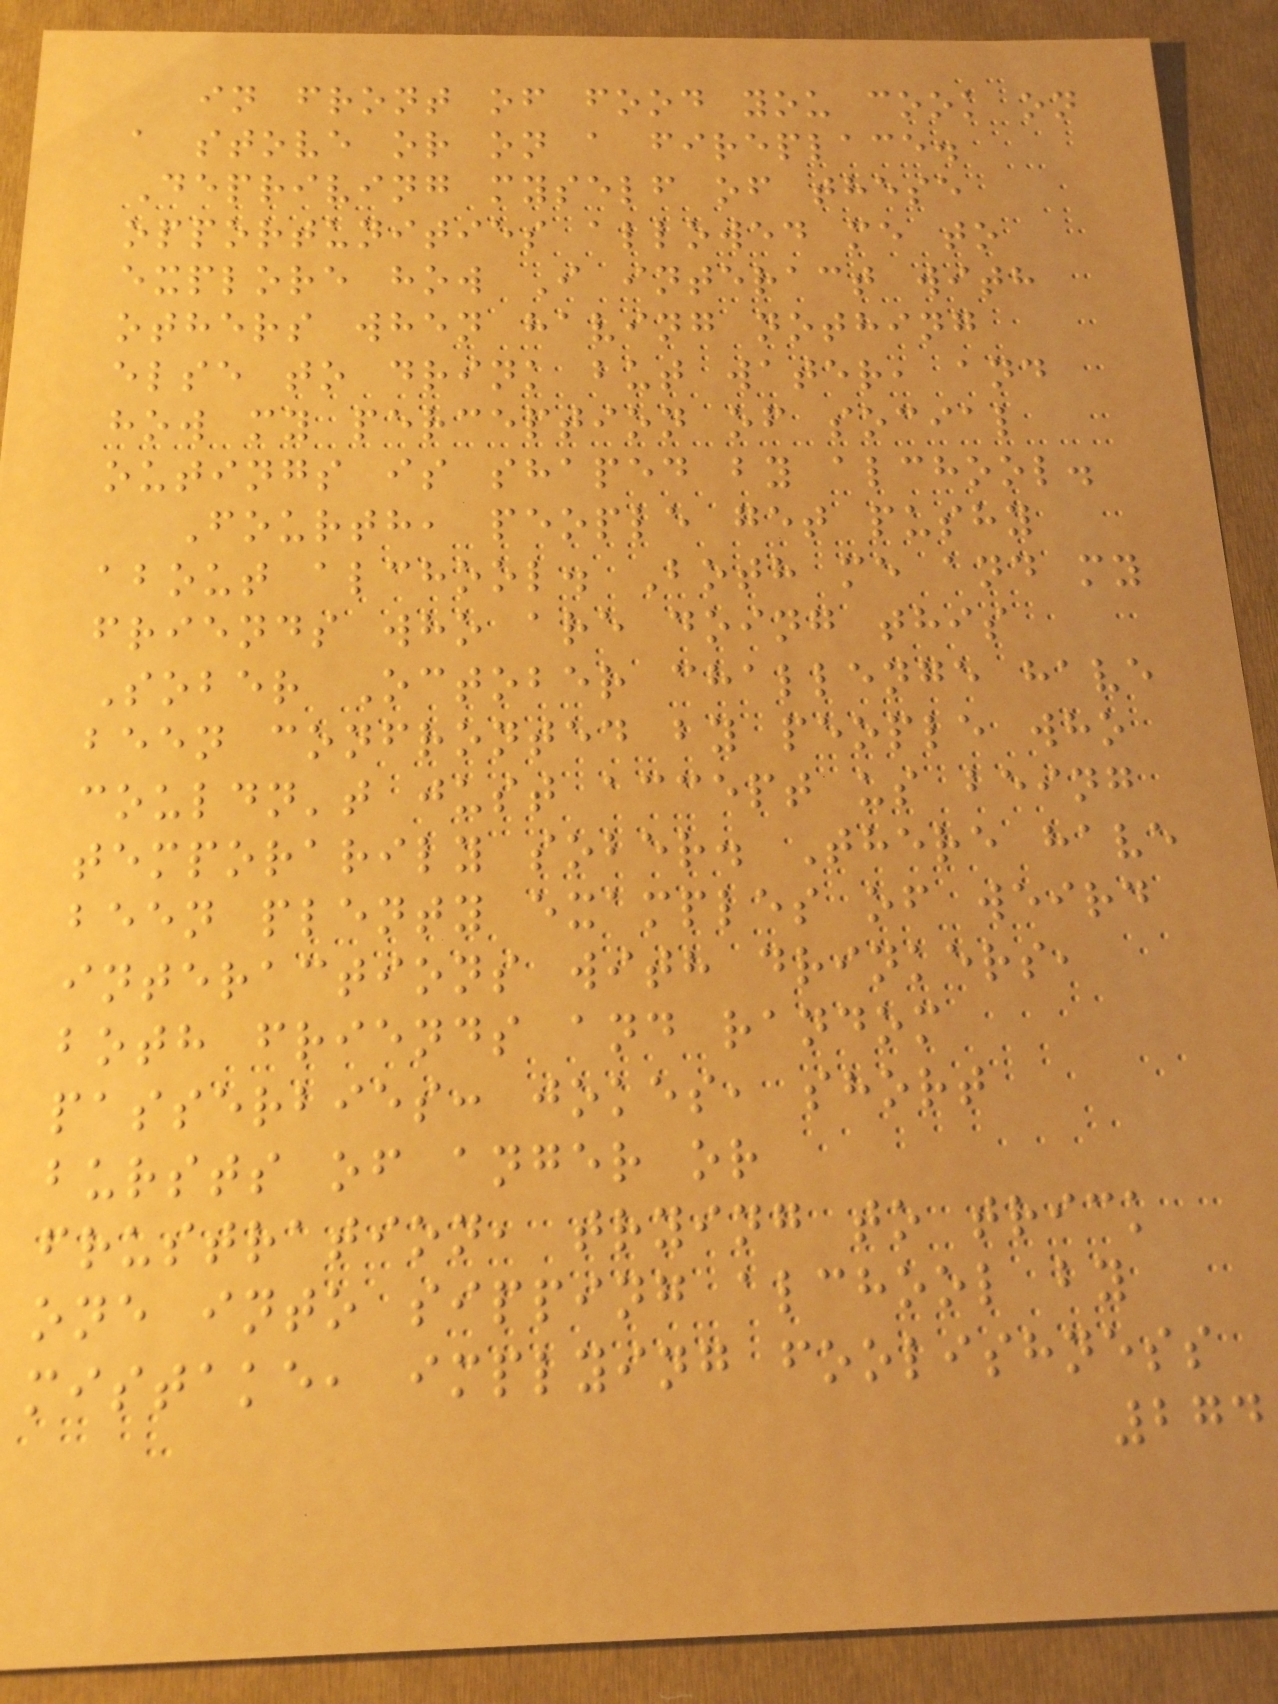in front of food you cook on
a stove or on a fireplace.
Depriving myself of these
opportunities allowed me to
explore how I interact with
others when having nothing
else to drink but water, and
how my perception of social
outings is shaped by alchool.
Fourth, people get pushy
about alchool. Both me and my
friends who are doing this
Sober October challenge have
been confronted by people who
couldn't just accept us being
temporarily sober. There have
been plenty examples of weird
interactions with drinkers,
both friends and random
passerbies: jokes, short
bursts of anger or
frustration, trying to trick
one into sipping alchool by
mistake, implying foolishness
274
